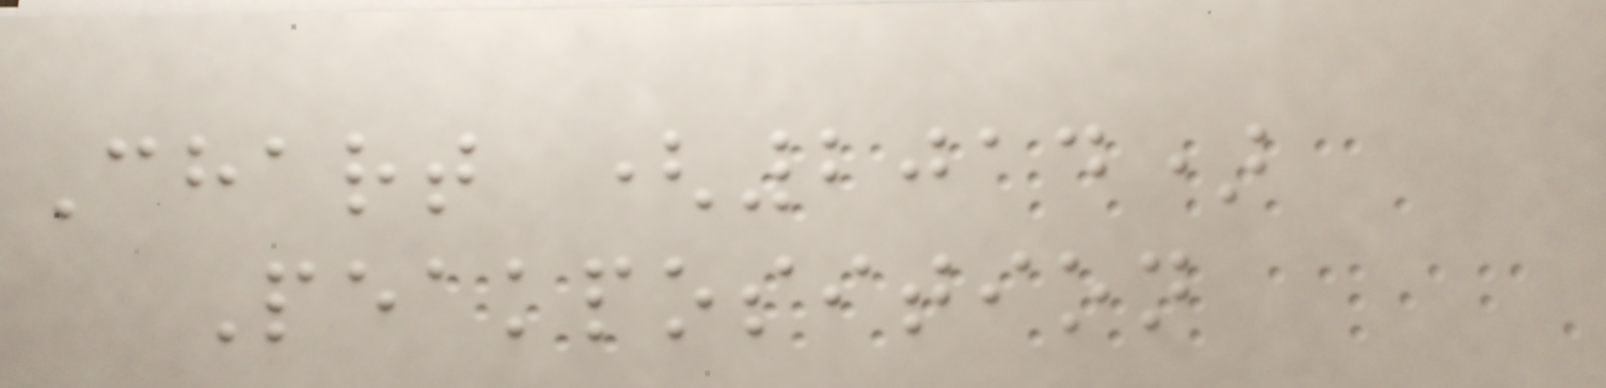Chart (2014)
Peakposition
